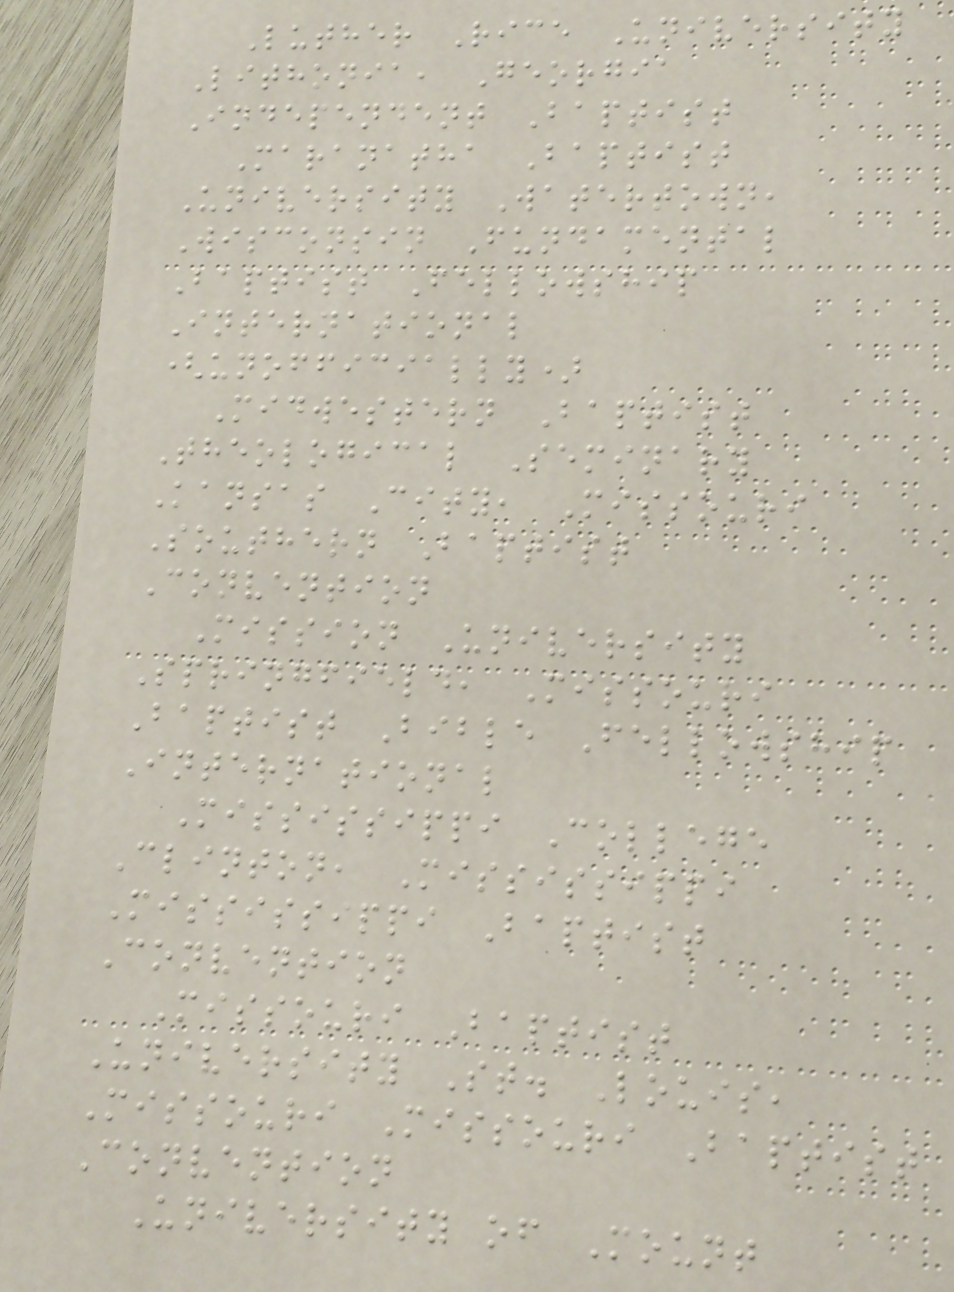Luther Rice University
Lithonia, Georgia
Independent Baptist
Maranatha Baptist
University Watertown,
Wisconsin Fundamental
Baptist Fellowship
International
(unofficially)
Midwestern Baptist
Theological Seminary
Kansas City, Missouri
Southern Baptist
Convention
Mission University
Springfield, Missouri
Baptist Bible Fellowship
International
Mississippi College
Clinton, Mississippi
Mississippi Baptist
Convention
Missouri Baptist
University St. Louis,
Missouri Missouri Baptist
Convention
University of Mount
